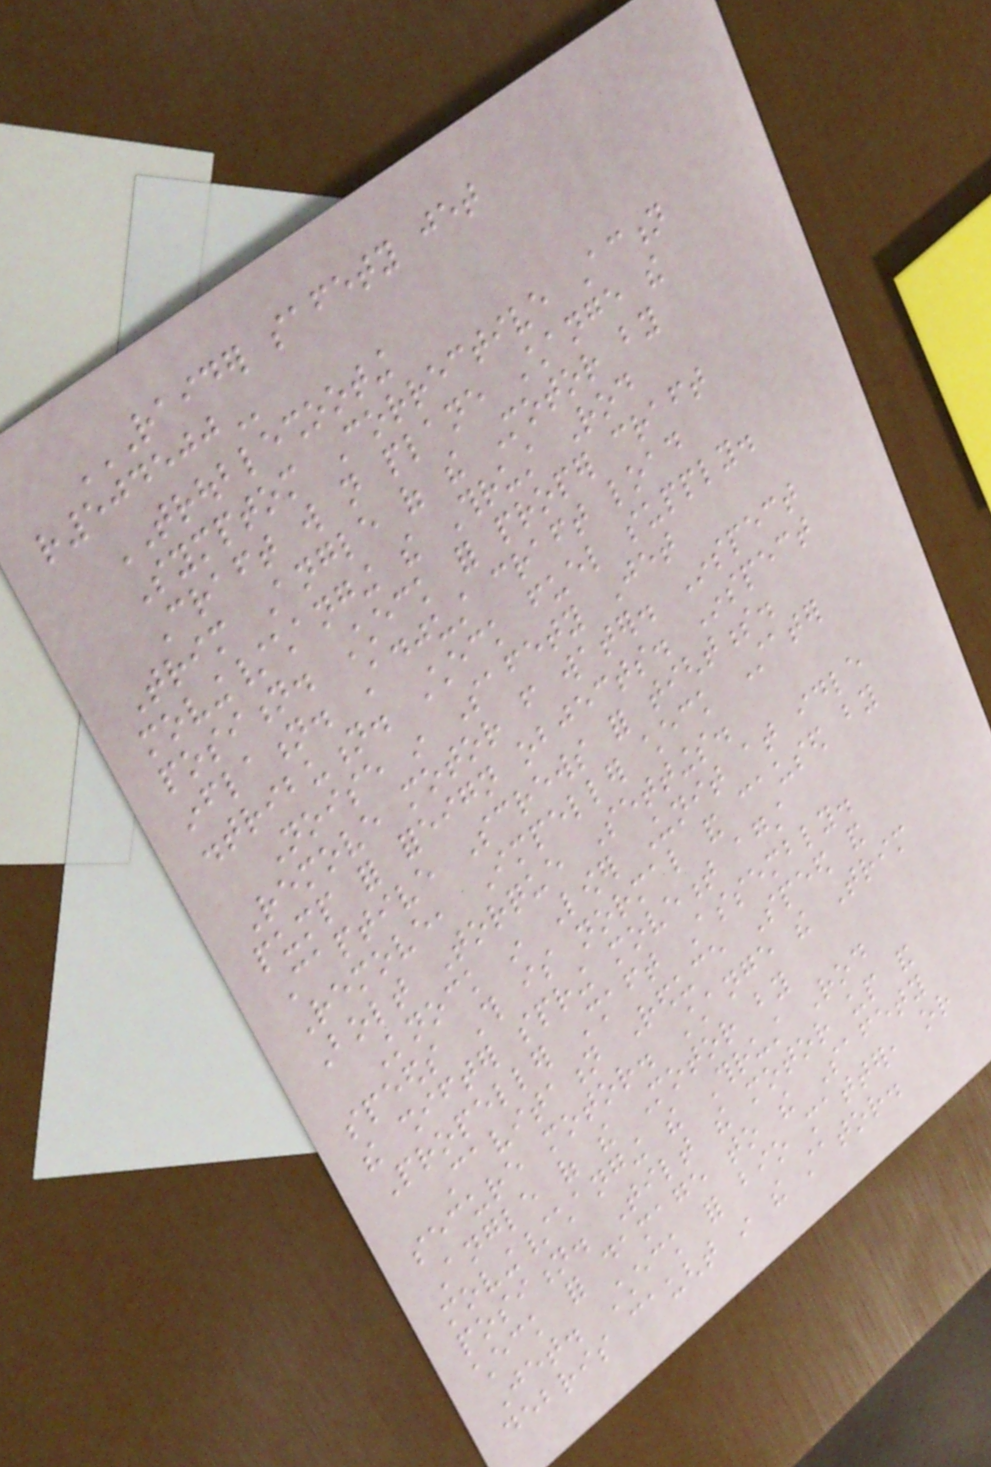RAIDER SAFETY JET
R504500
TROUBLESHOOTING
Symptom Corrective Action
Craft will not plane Change the
Trim Angle of the Motor by
moving/changing the Thrust Rod
position. Check for proper craft
inflation. Adjust craft load
distribution. Check fuel supply.
Noise in Safety Jet
Remove motor from water. Inspect
pump for foreign objects. Inspect
Captive Screws for tightness.
Remove, Impeller check Stater
Bolt Torque Settings.
Knock in Lower Unit at idle
speeds This is normal and caused by
the shifter spring movement against
Propeller Shaft Assembly.
Cavitation Reduce Speed and
secure motor. Change the Trim
Angle of the Motor by
moving/changing the Thrust Rod
position. Tilt the motor up and
check for damage to the Safety
Jet. Check for bio matter, or
debris caught in the stator.
